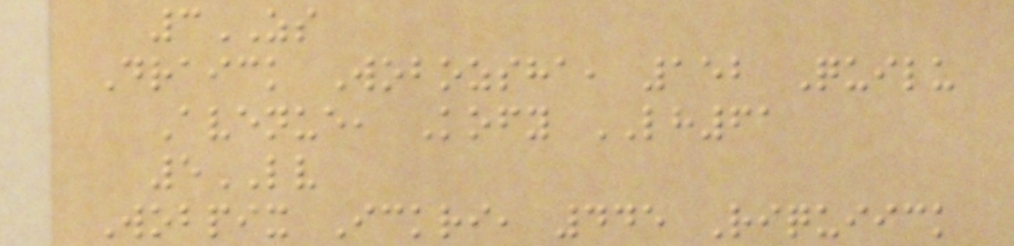3ZS
Draick Wobozsha, 152 Quilu
Avenue, Kofy LH61
5LV
Wobpix Ickri, 445 Riquiick
